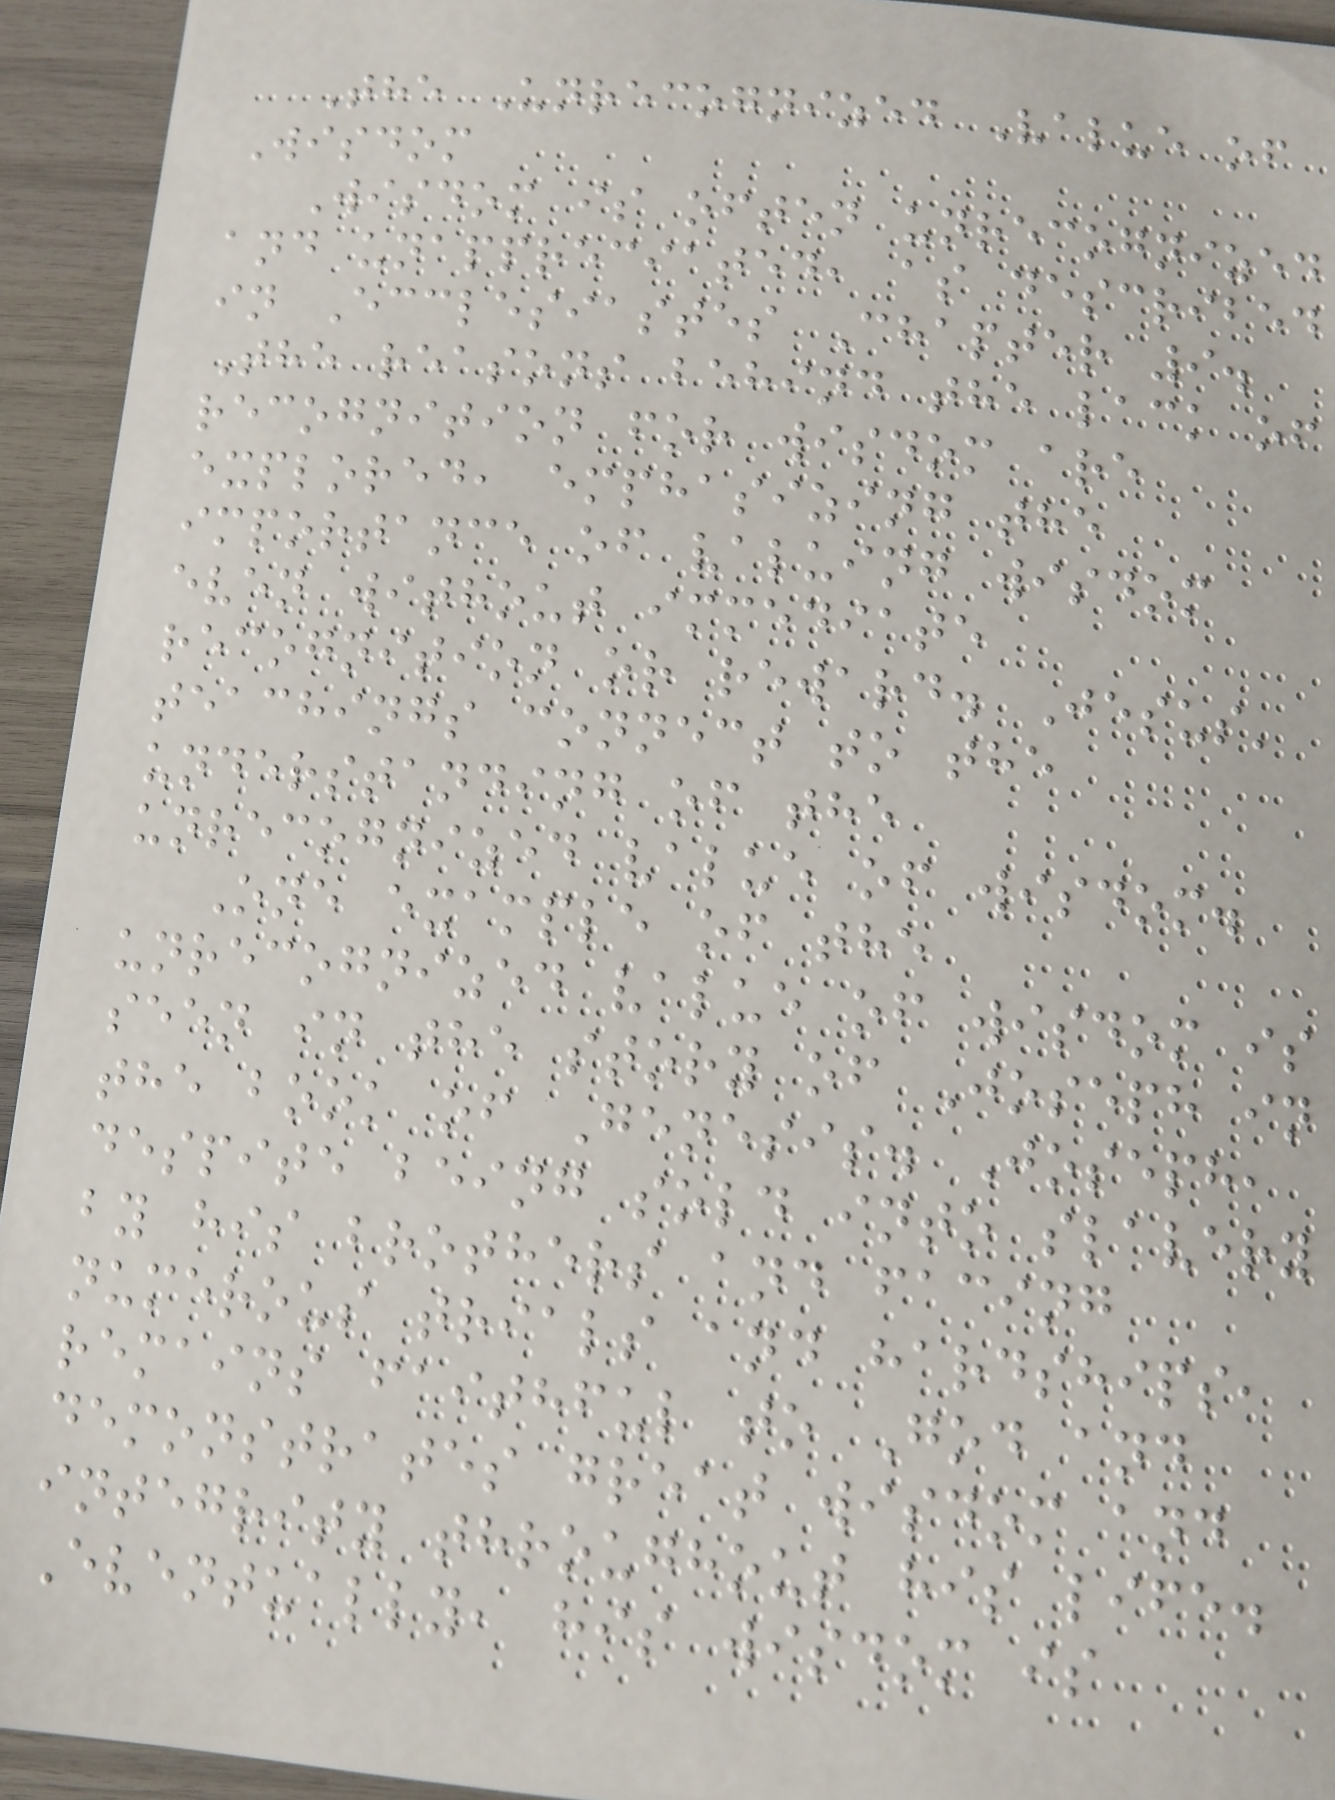The Unrecognized Value of
Wisdom
Wisdom is often unrecognized
and unappreciated, as described
in Ecclesiastes Chapter 9.
The reasons behind the lack of
recognition for wisdom are
explored, emphasizing the
importance of valuing wisdom
even without immediate
recognition or reward. Jesus'
teachings connect to the
understanding of the
unrecognized value of wisdom.
One example of the
unrecognized value of wisdom is
seen in the story of Joseph in
the book of Genesis. Joseph,
despite being sold into slavery
by his brothers and facing
numerous trials and hardships,
remains faithful to God and
demonstrates great wisdom and
integrity throughout his life.
Eventually, his wisdom is
